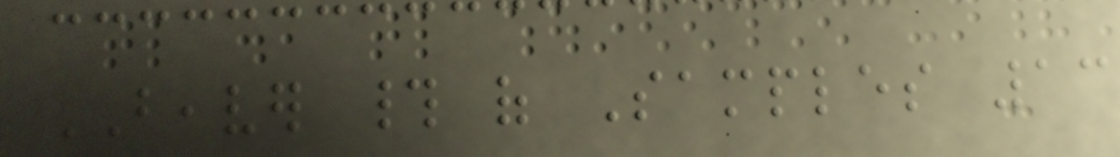BEAVER # of Samples 13
